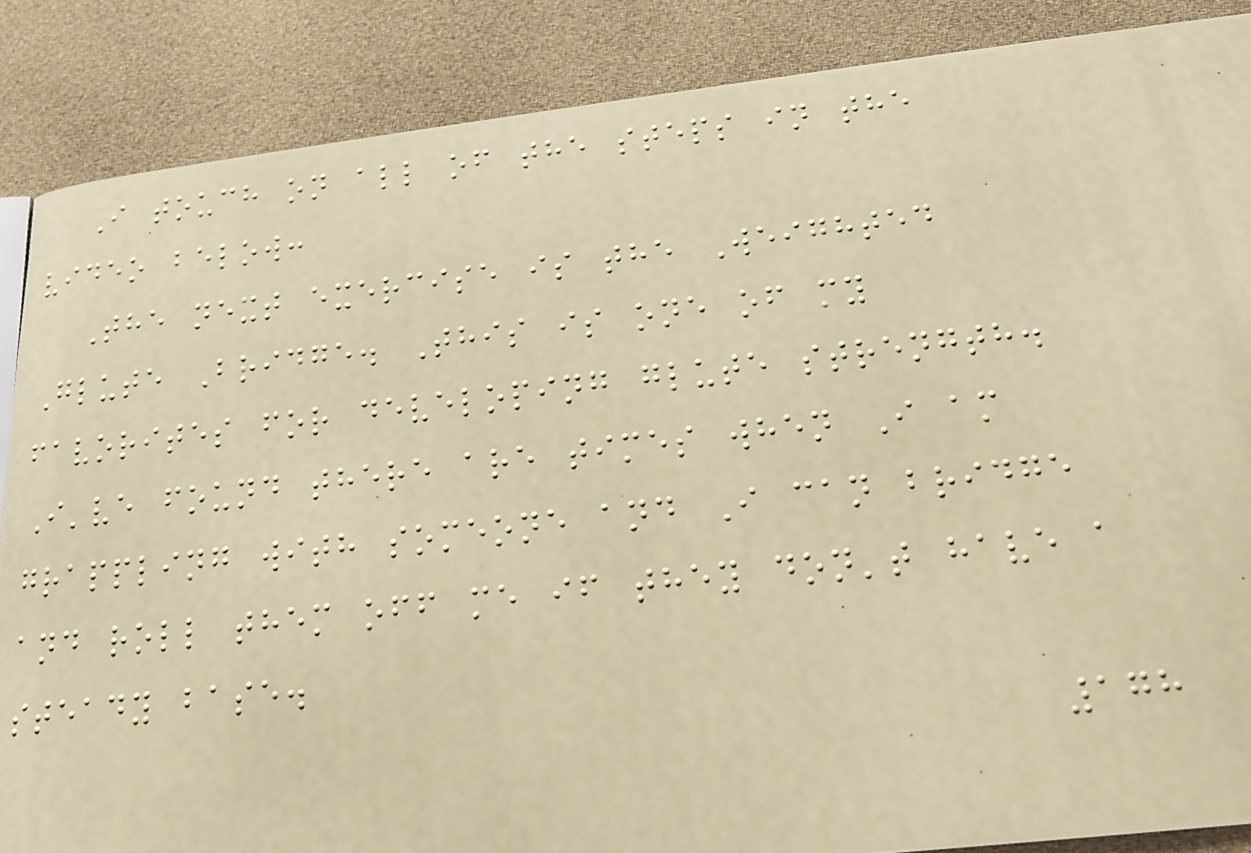I touch on all of the steps in the
video below:
The next exercise is the Weighted
Glute Bridge. This is one of my
favorites for developing glute strength.
I've found there are times when I am
grappling with someone and I can bridge
and roll them off me if they don't have a
steady base.
178
